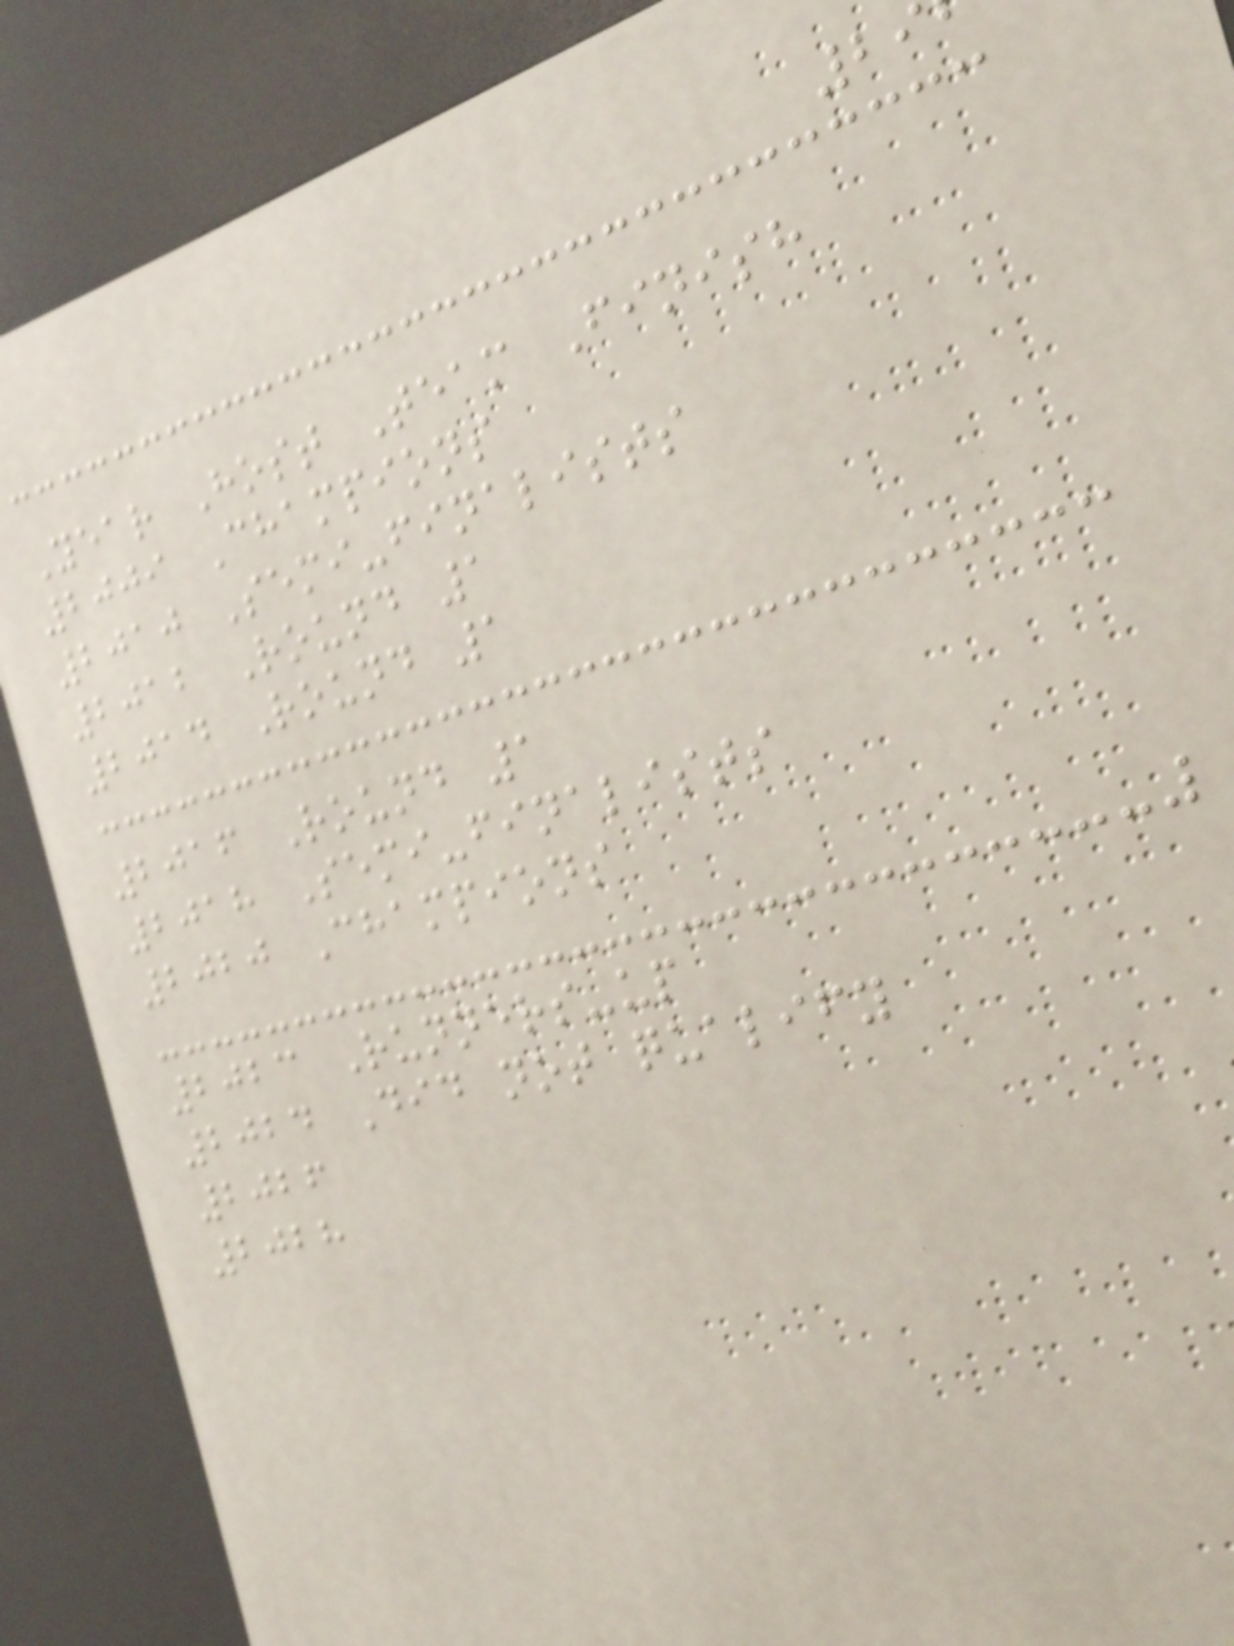Year Host Team Finish
2009 Champions
2010 Semi-finalists
2012 Round 1
2014 Round 1
2016 Round 1
2018 Semi-finalists
2020 Champions
2023 Runners-up
2024 Did not qualify
2026
2028
